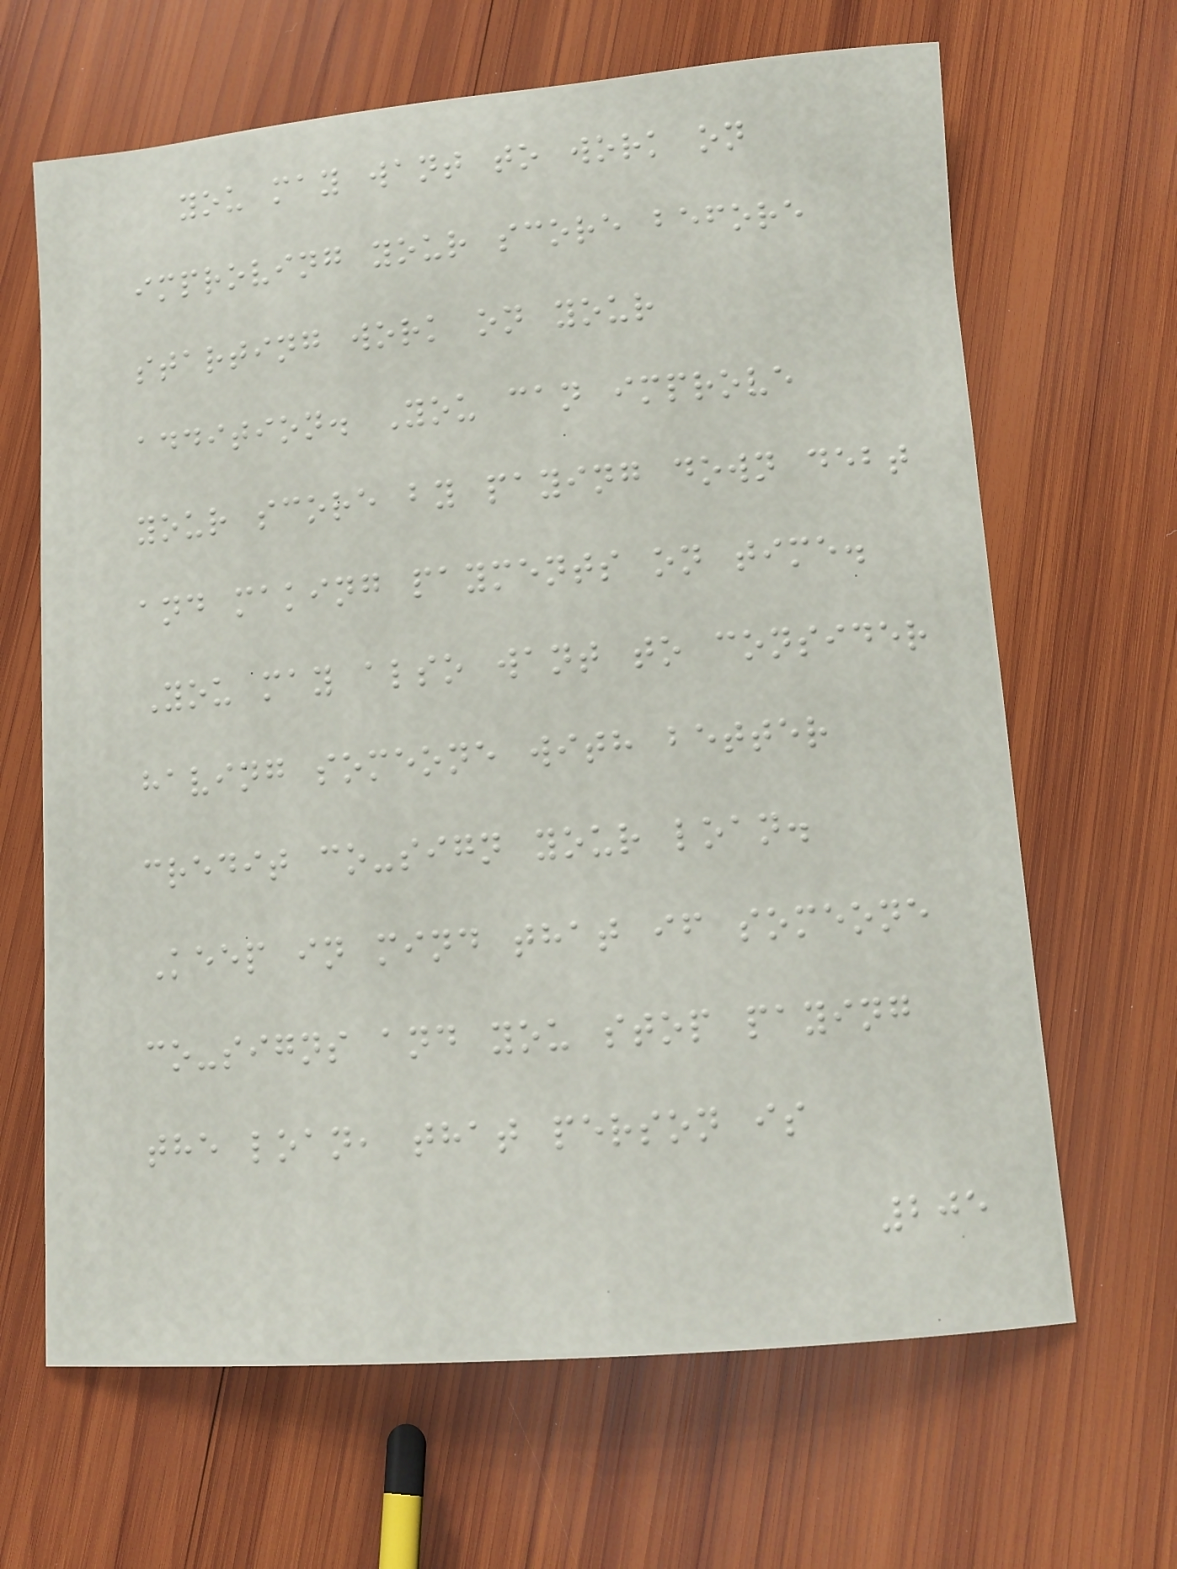you may want to work on
improving your score before
starting work on your
addition. You can improve
your score by paying down debt
and making payments on time.
You may also want to consider
having someone with better
credit co-sign your loan.
Keep in mind that if someone
co-signs and you stop paying
the loan, that person is
205
